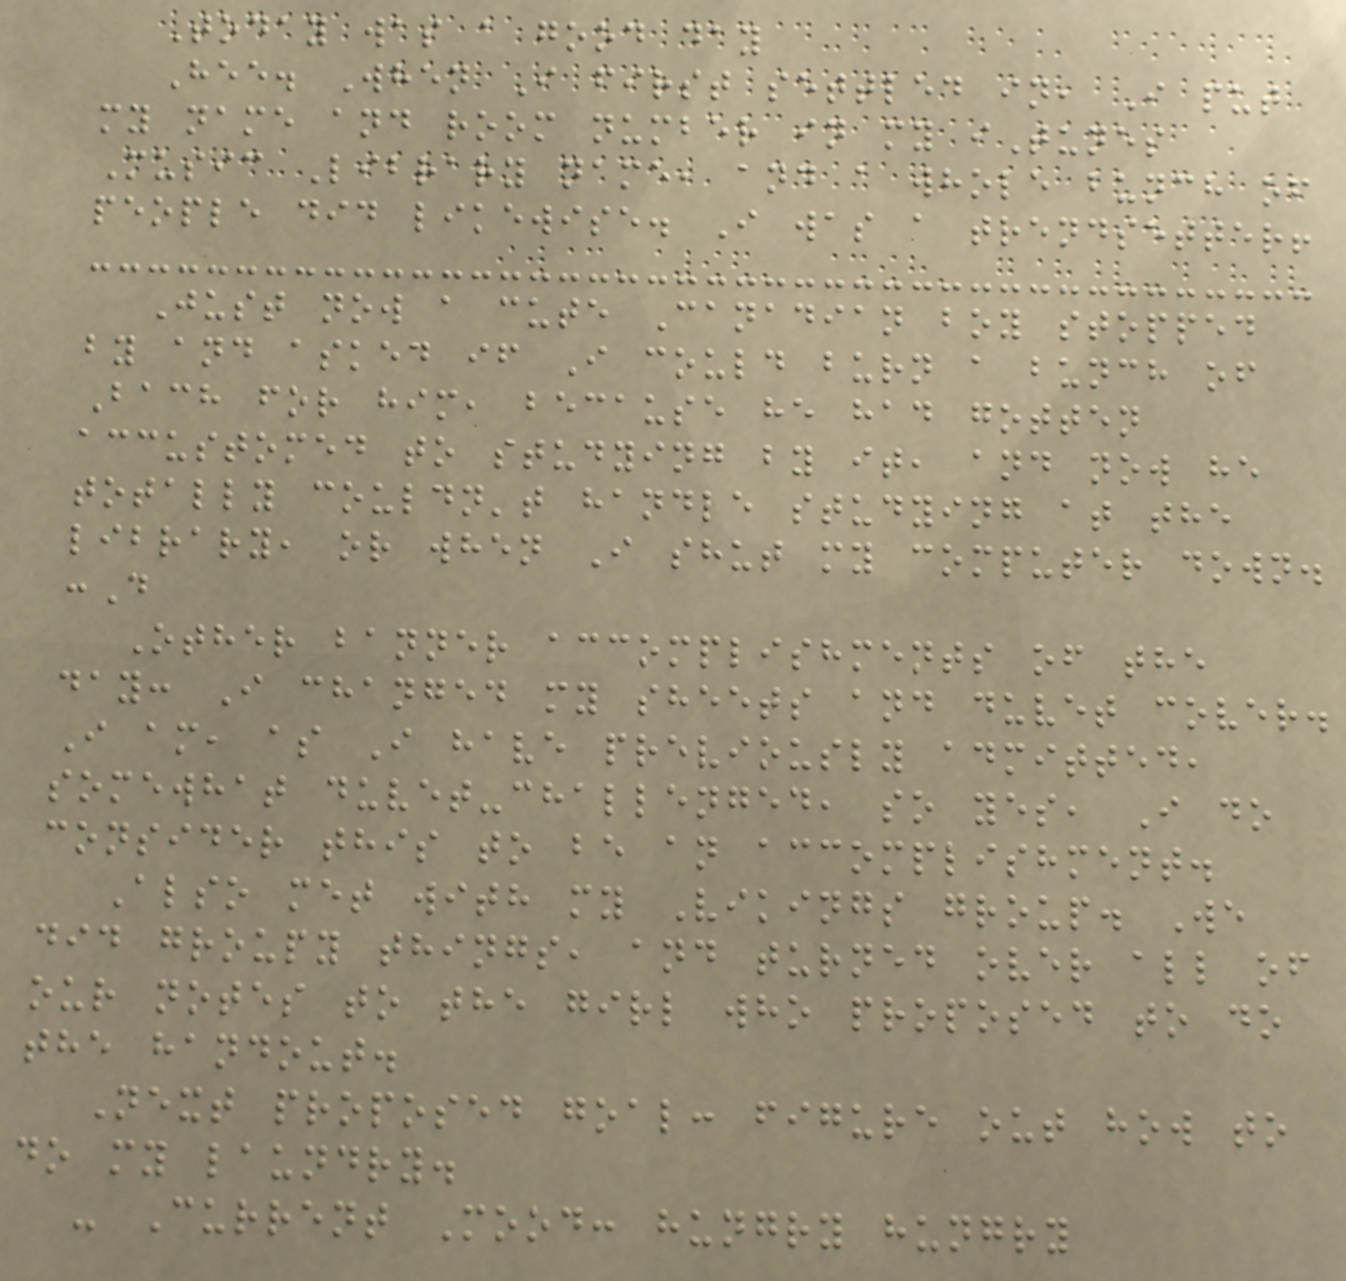Today was a good day
Hee. When I first settled in, I put
my name and room number in my iTunes
Music Library name, and a whole bunch of
people did likewise. I was a trendsetter!
Just now a cute Canadian boy stopped
by and asked if I could burn a bunch of
Bach for him, because he had gotten
accustomed to studying by it, and now he
totally couldn't handle studying at the
library, or when I shut my computer down.
:D
Other banner accomplishments of the
day: I changed my sheets and duvet cover.
I am, as I have previously admitted,
somewhat duvet-challenged, so yes, I do
consider this to be an accomplishment.
Also met with my Vikings group. We
did groupy things, and turned over all of
our notes to the girl who proposed to do
the handout.
Next proposed goal: figure out how to
do my laundry.
- Current Mood: hungry hungry
